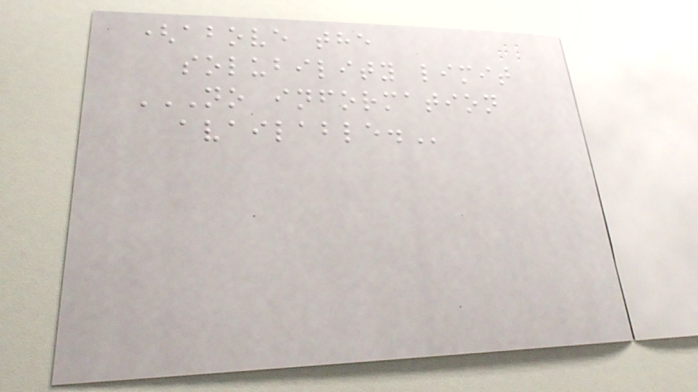(above the
solubility limit
NO INFORMATION
AVAILABLE.
